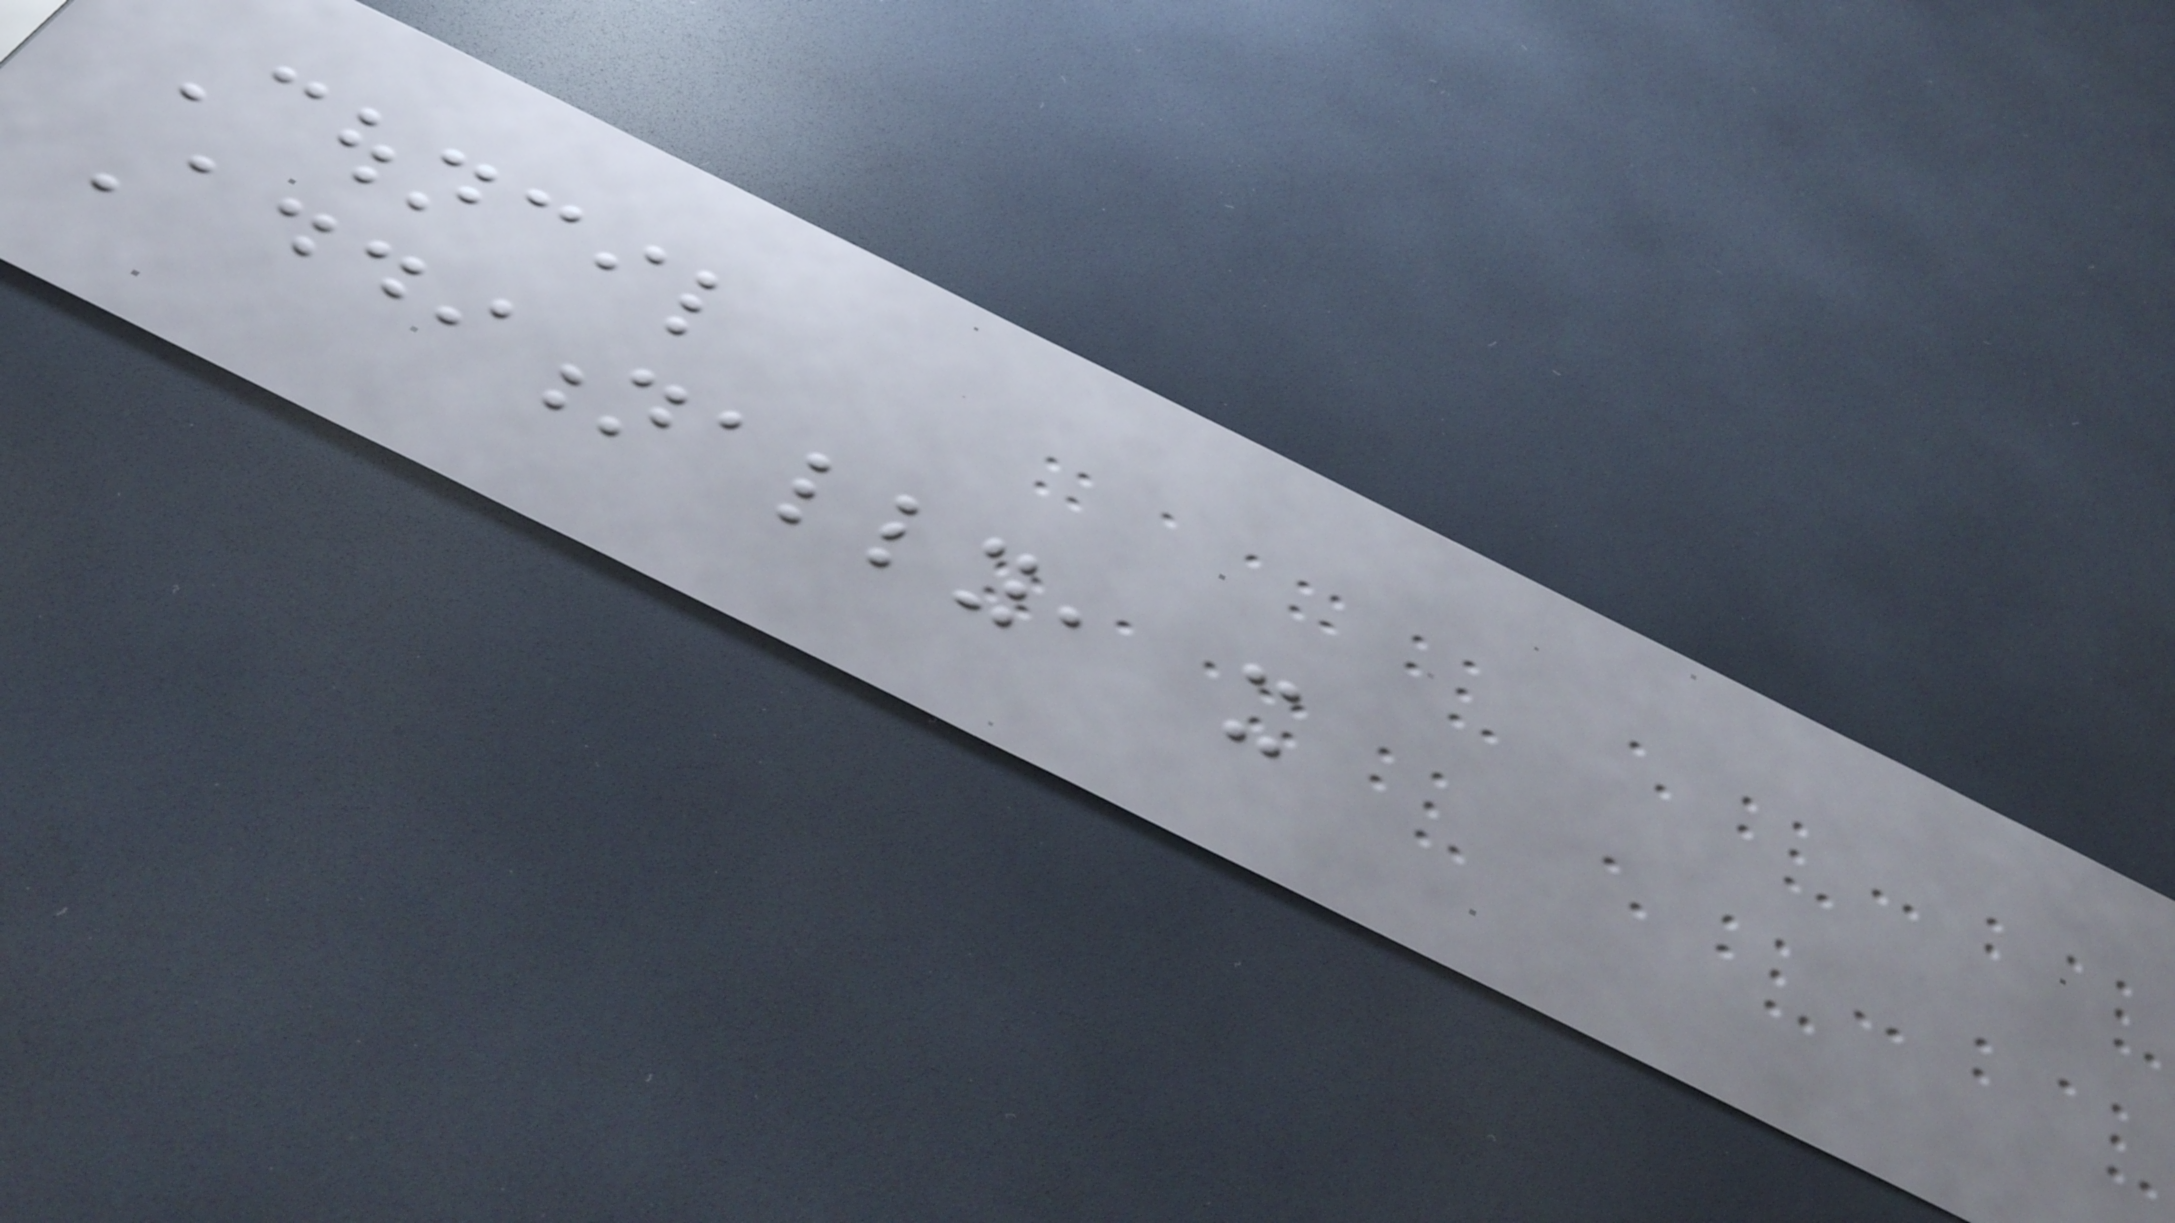Council
Additionally, it
